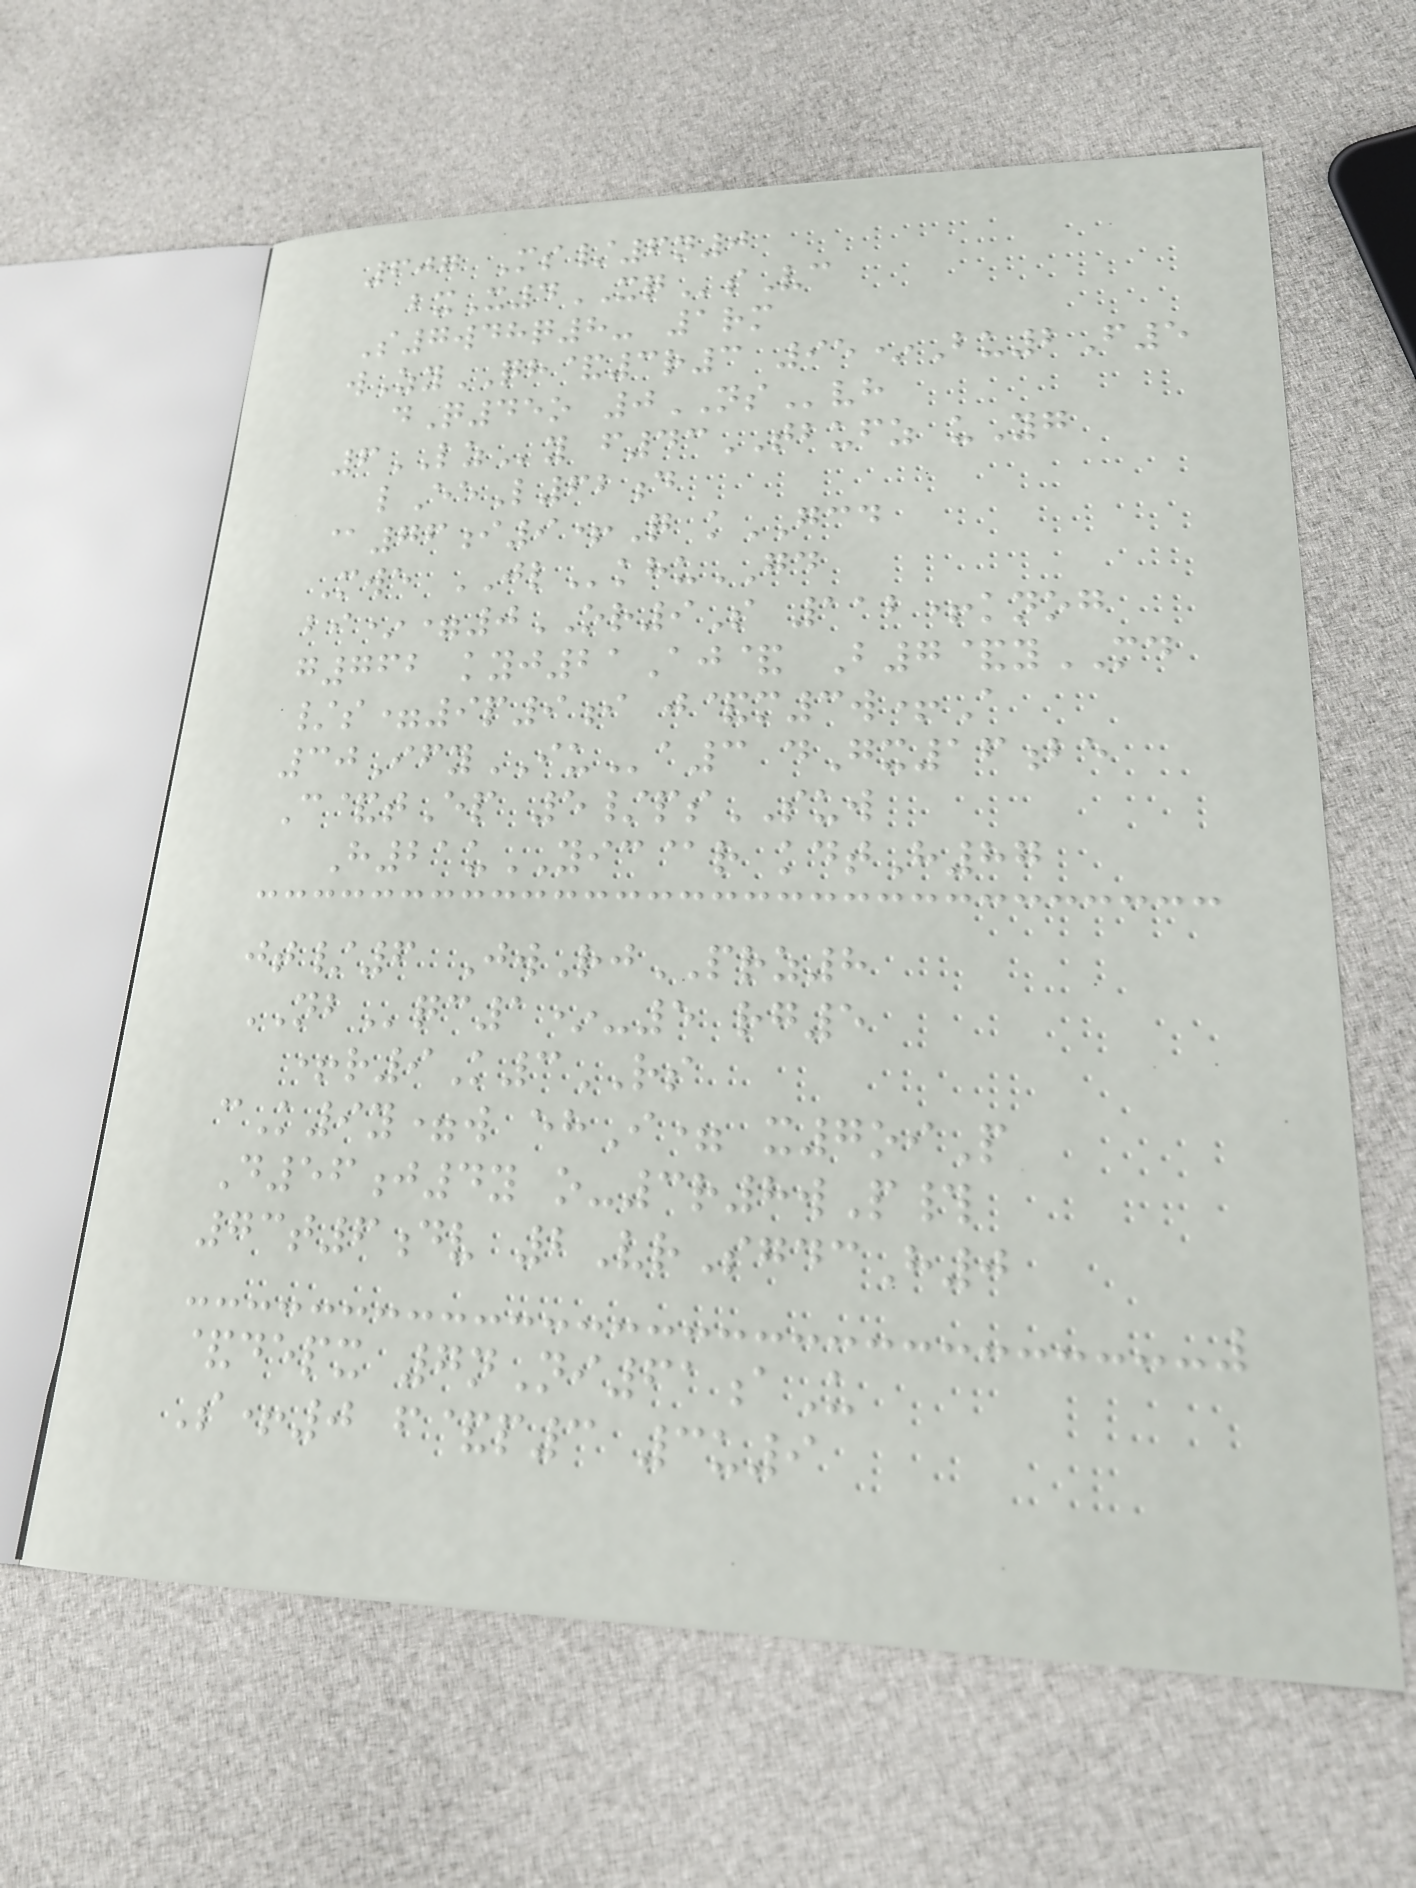607 Ms/6n0
bxX4XQsVc
S7wdhq8- 1rm
wZyQH&3r3 95*Bu2F5
dQ45o 0NSvh
6LZy f43TBUFZ uYg
lEeL62d
@76i9+Q kGCD
Mwe JLkhuGD
bi*=0OR9S 112+knog
g762 kyj21Aj& B7&yMD
/s=9p9i j&m3w+A
30IfyIUa3 dGx16be
C&tEp 5/psSUW
H21uYIC@r kdtH87
jt/6 JwRjPRZ8
NBqc1*-5 rg5
+r9K3RS
cK9y=w ehI= x7oiP
D56j4y o-3r8wP#
73t6dv 2VrSgdcH0
&depx 7nNi61aU
S+0 f&p3 3u9
